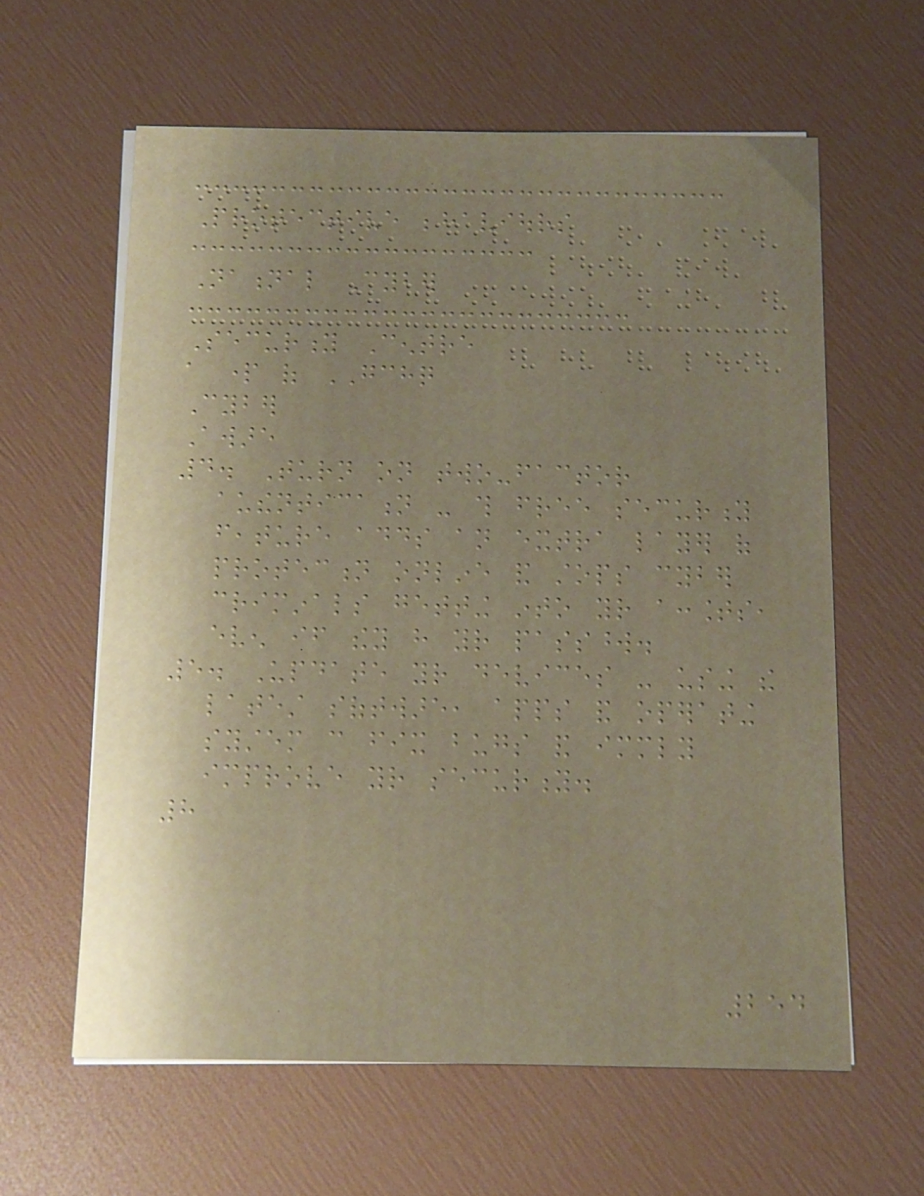Protective behaviours
National Cyber
Security Centre
a part of GCHQ
Cyber
Aware
4. Turn on two-factor
authentication - this free security
feature adds an extra layer of
protection online and stops cyber
criminals getting into your accounts,
even if they have your password.
5. Update your devices - using the
latest software, apps and operating
system can fix bugs and immediately
improve your security.
8
254
